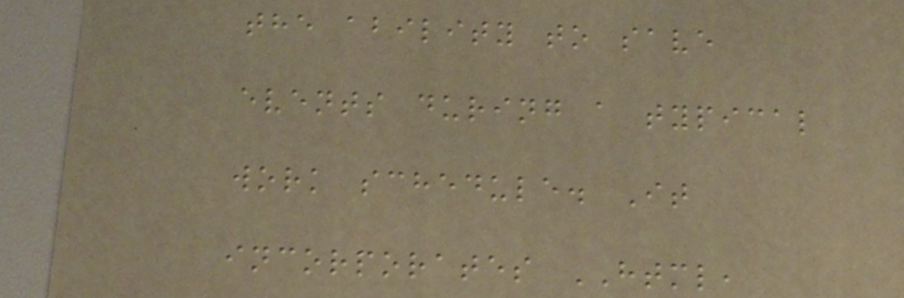the ability to save
events during a typical
work schedule. It
incorporates HTML,
